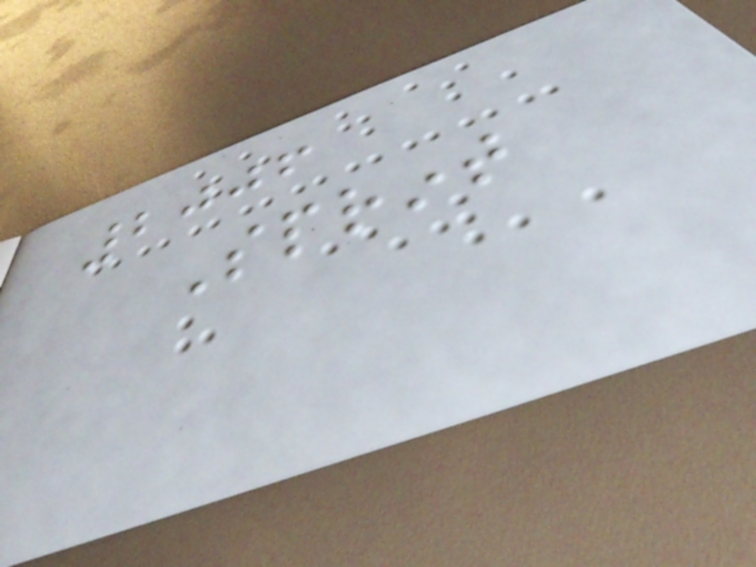2006
Sprint
